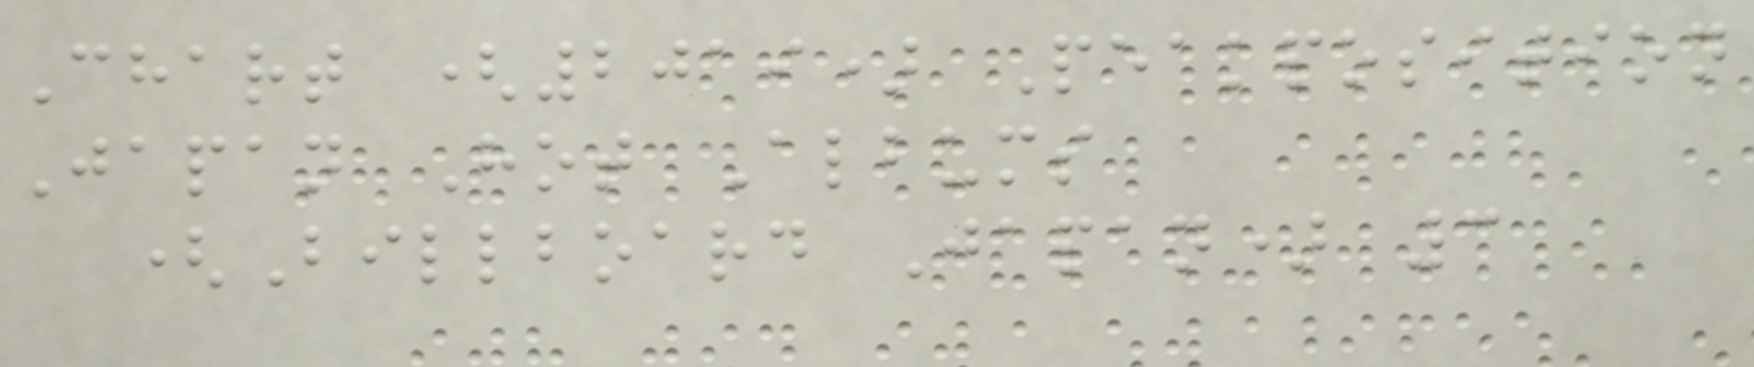Chart (2019) Peakposition
Japan Hot Albums
(Billboard Japan) 3
